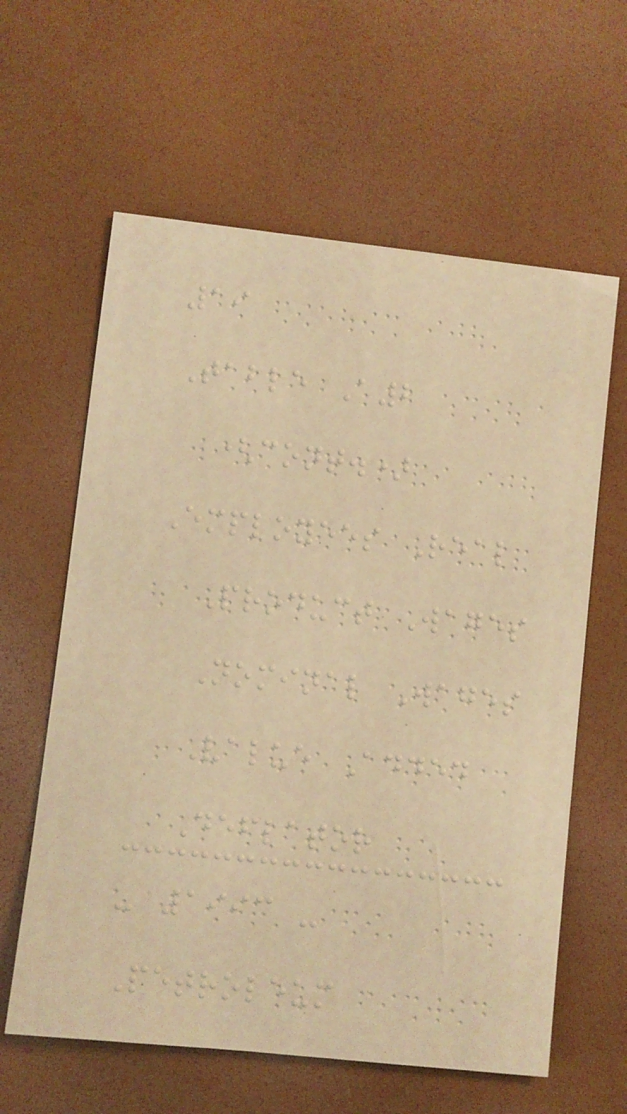19
Table A2
(cont.)
Employees Real
Product Wages
Nominal Wages
Value Added
Deflator
- 1993 -
Petroleum
